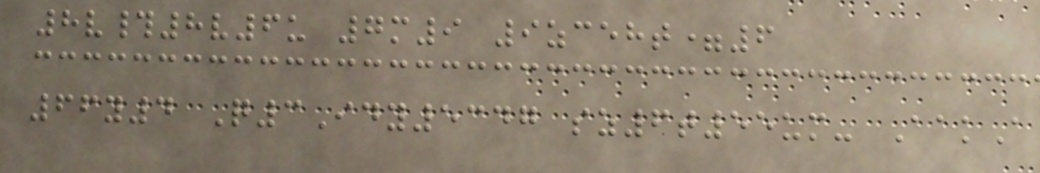8v#8v6u 7m9 9zceht=6
66y4 Q3Idy5347 sz6t55um- AakA
